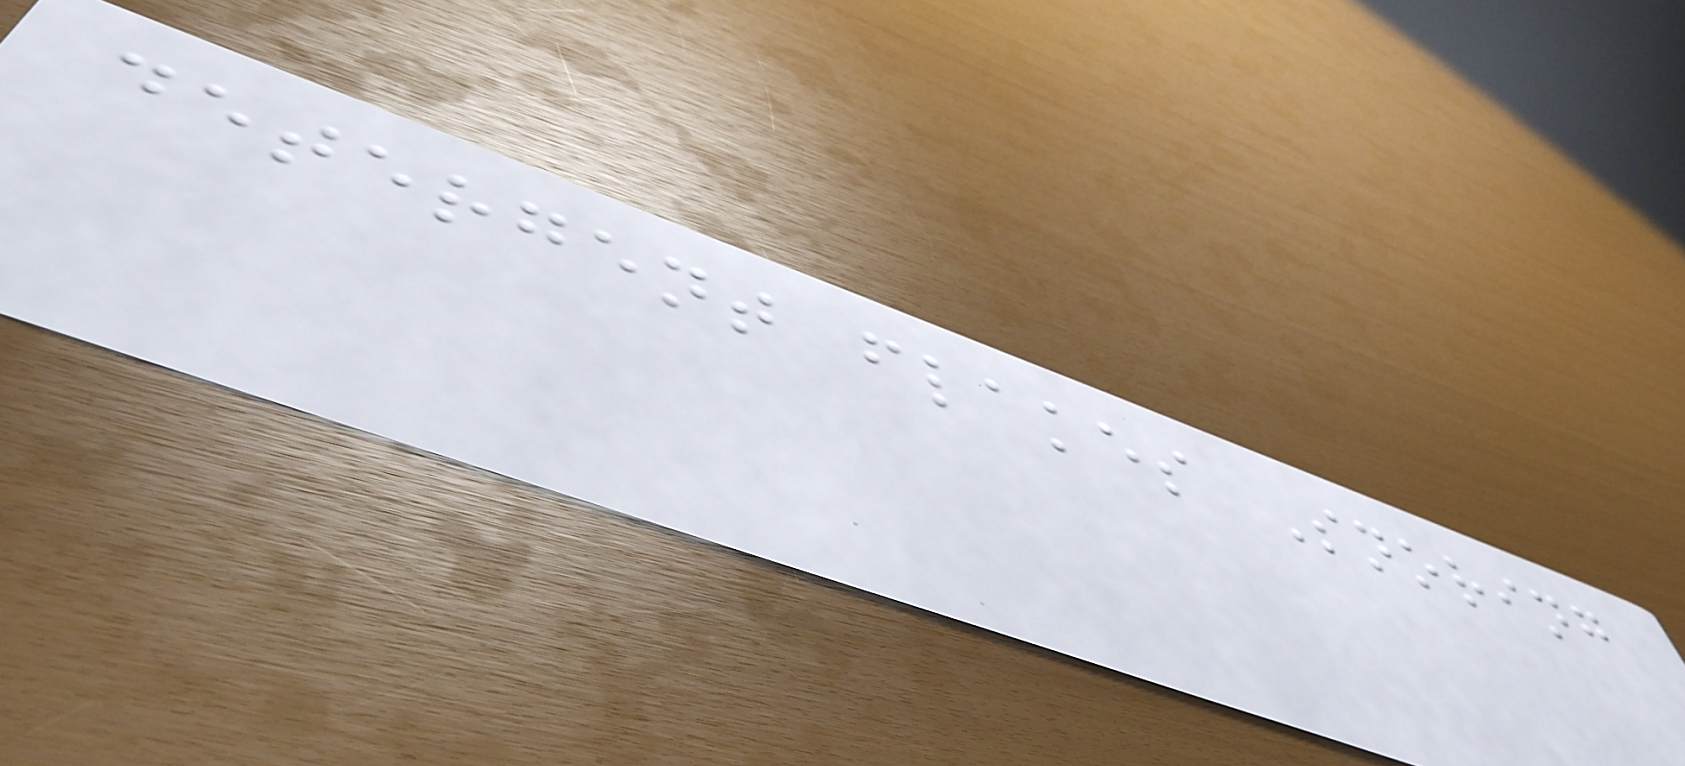detergent flakes Snoring
